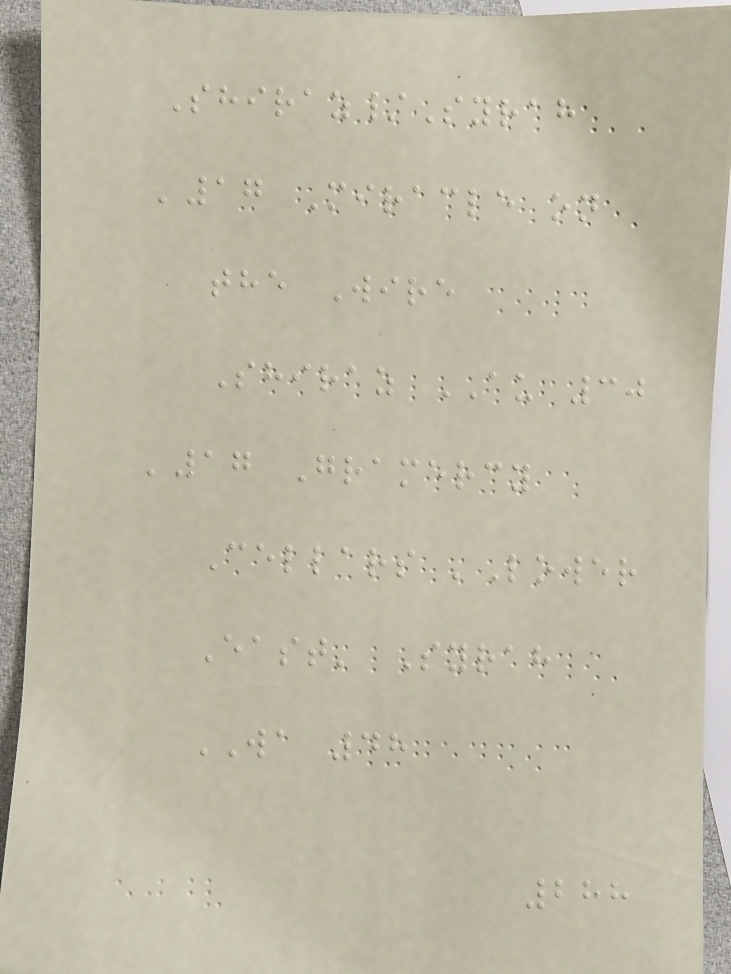Shiraz/Syrah
'17 Miracle on
the Wire
Shiraz AU 30
'17 Gramercy
Cellars 'Lower
East' Syrah
WA 48
288
